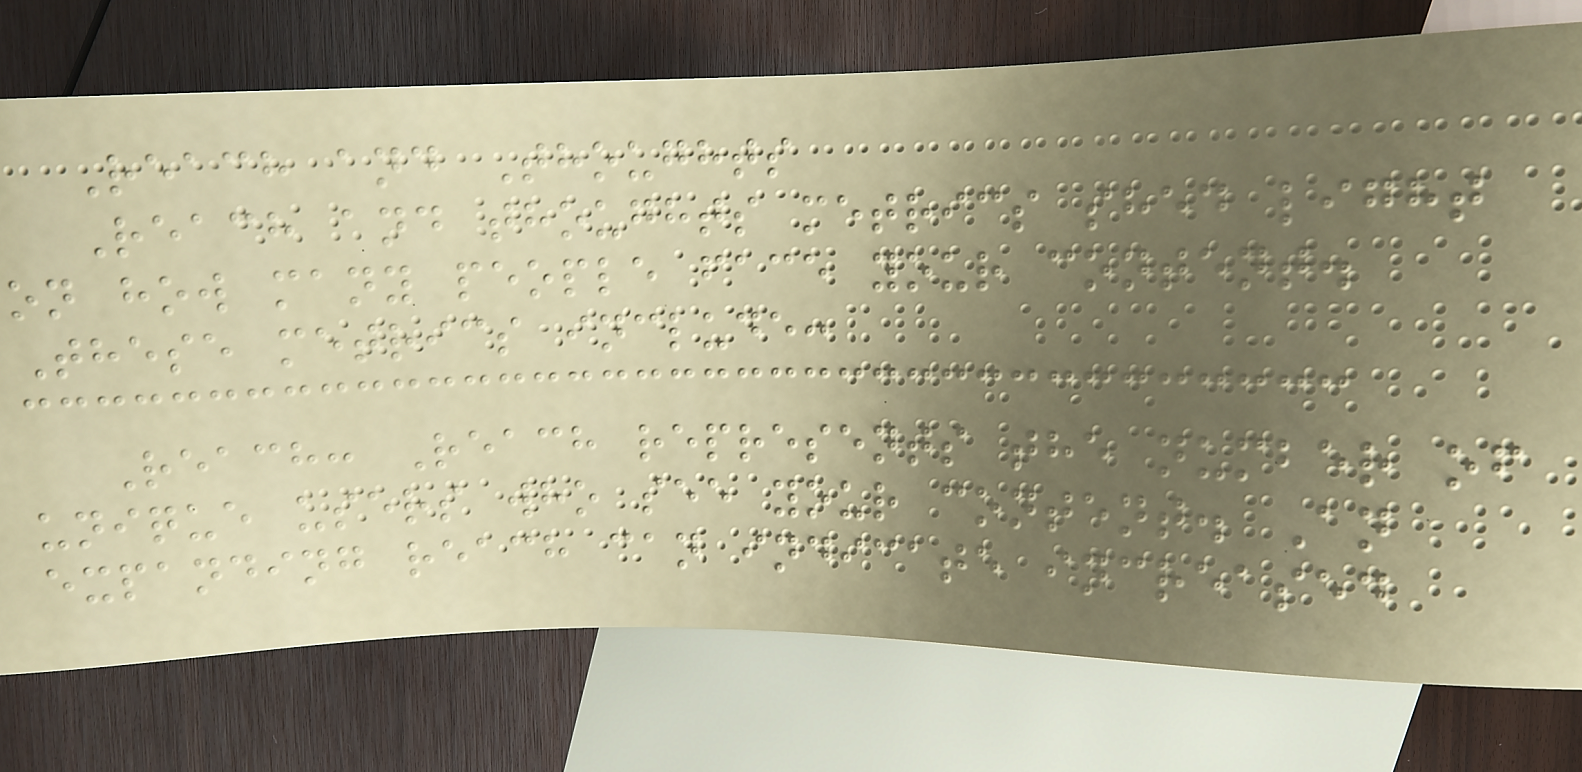Reach and Thoughts
Reach and thoughts metrics shed light
on how many people face your content.
These metrics include:
Reach: Reach represents the number of
unique users who see your content. An
expanding reach can indicate increased
